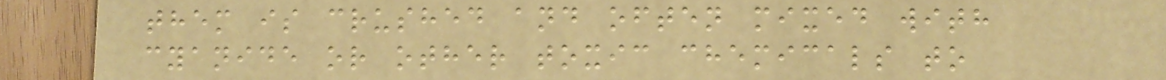them is crushed and often mixed with
cyanide or other toxic chemicals to
